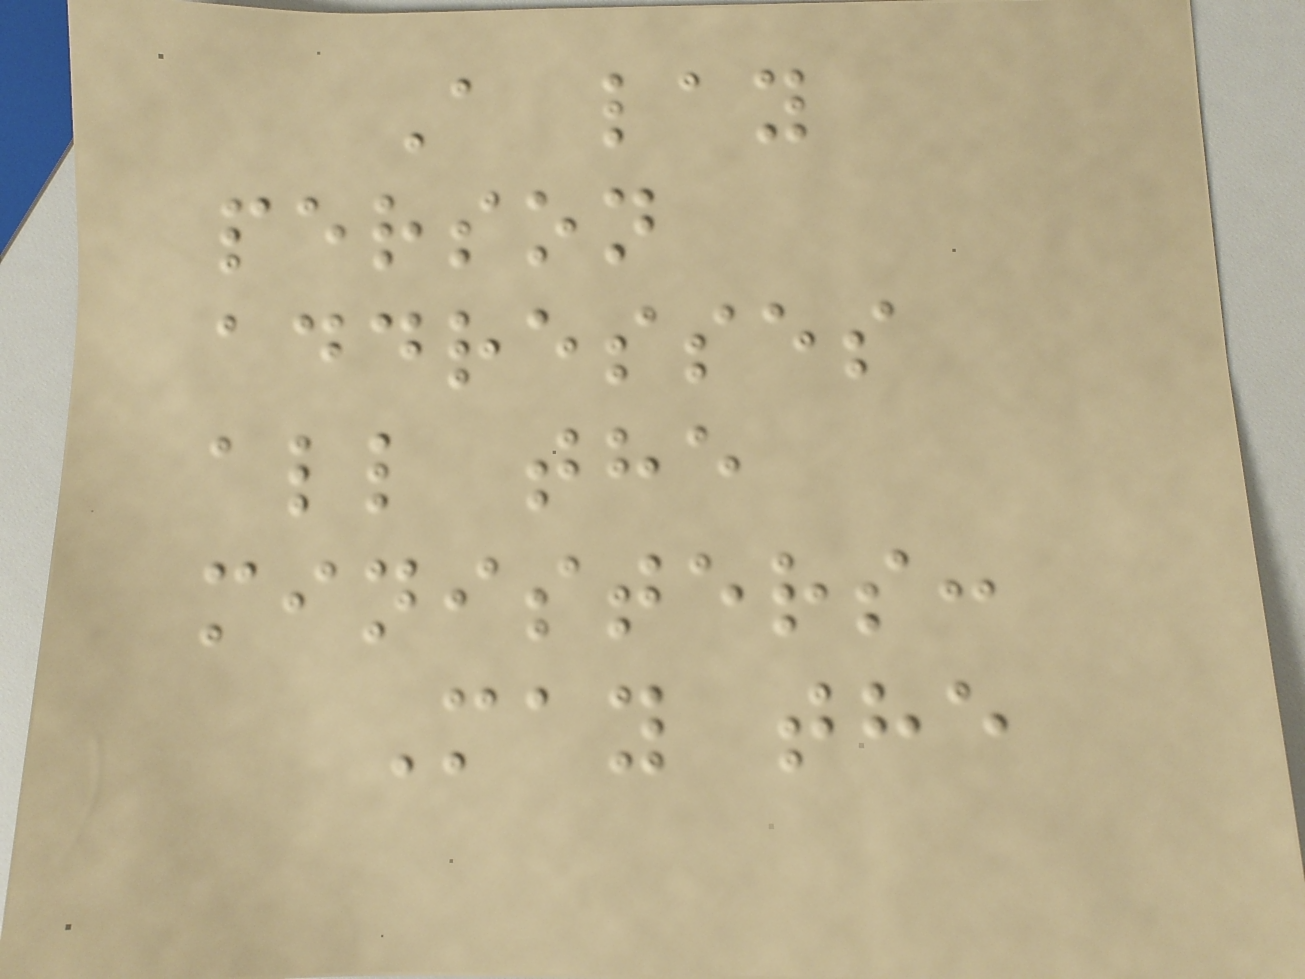A lay
person
addresses
all the
ministers:
May the
